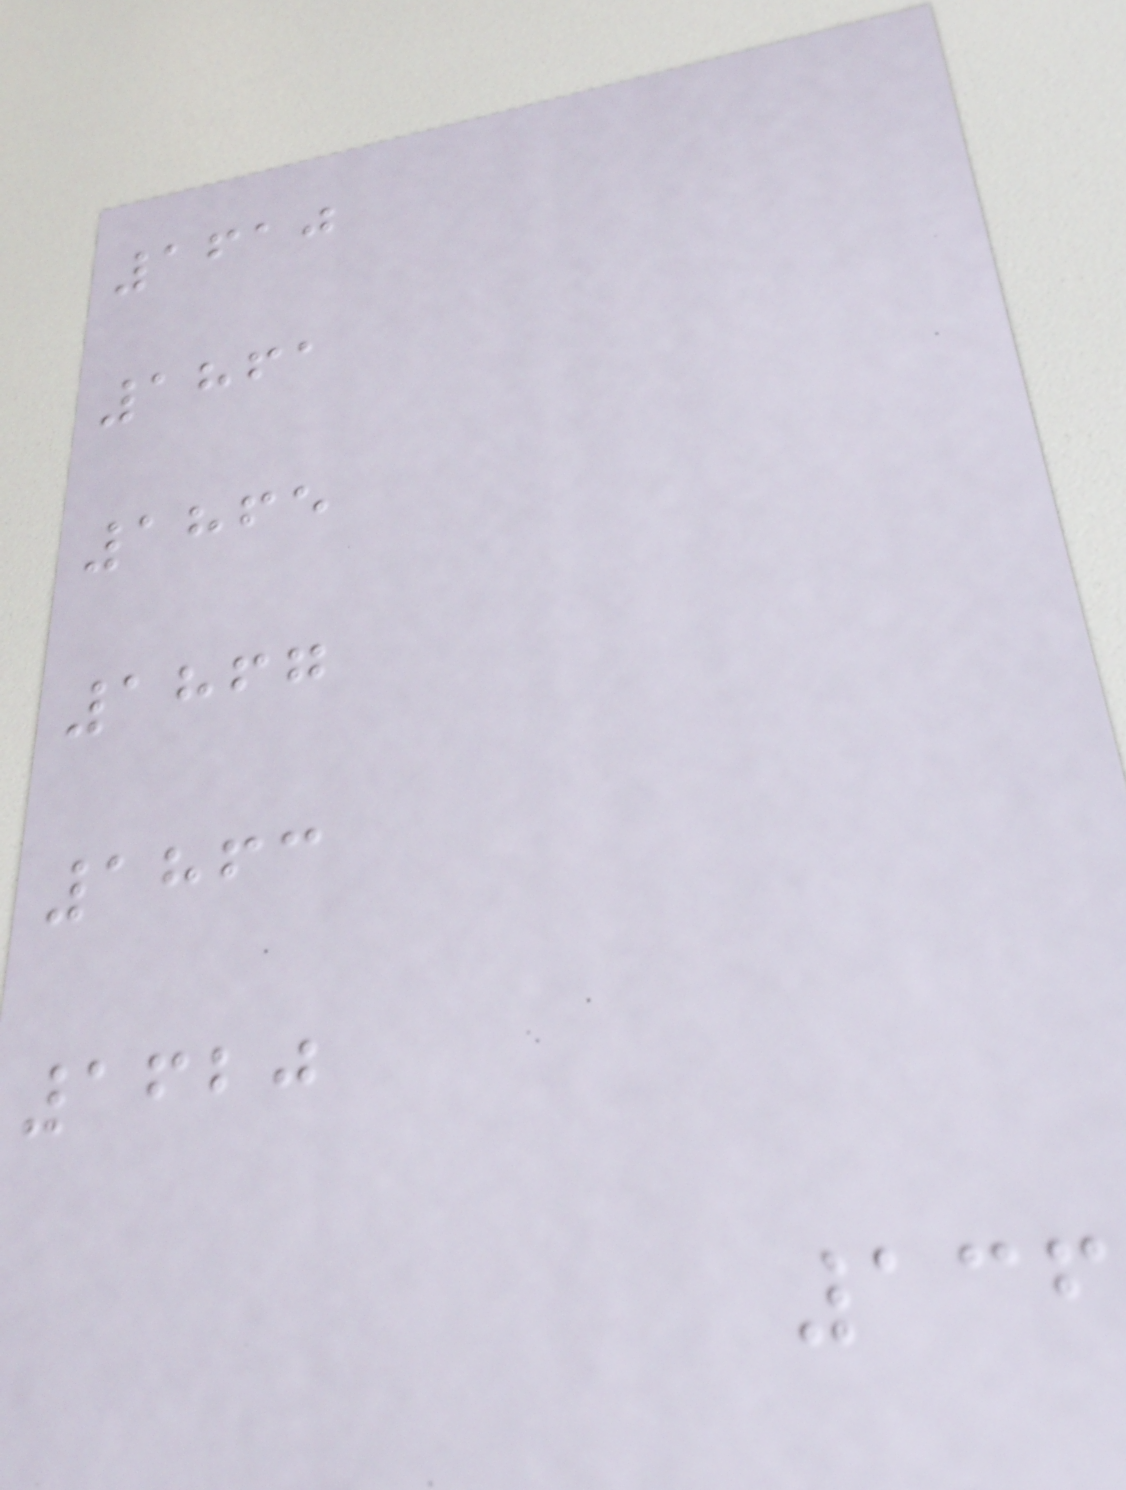1610
1861
1865
1867
1863
1620
136
